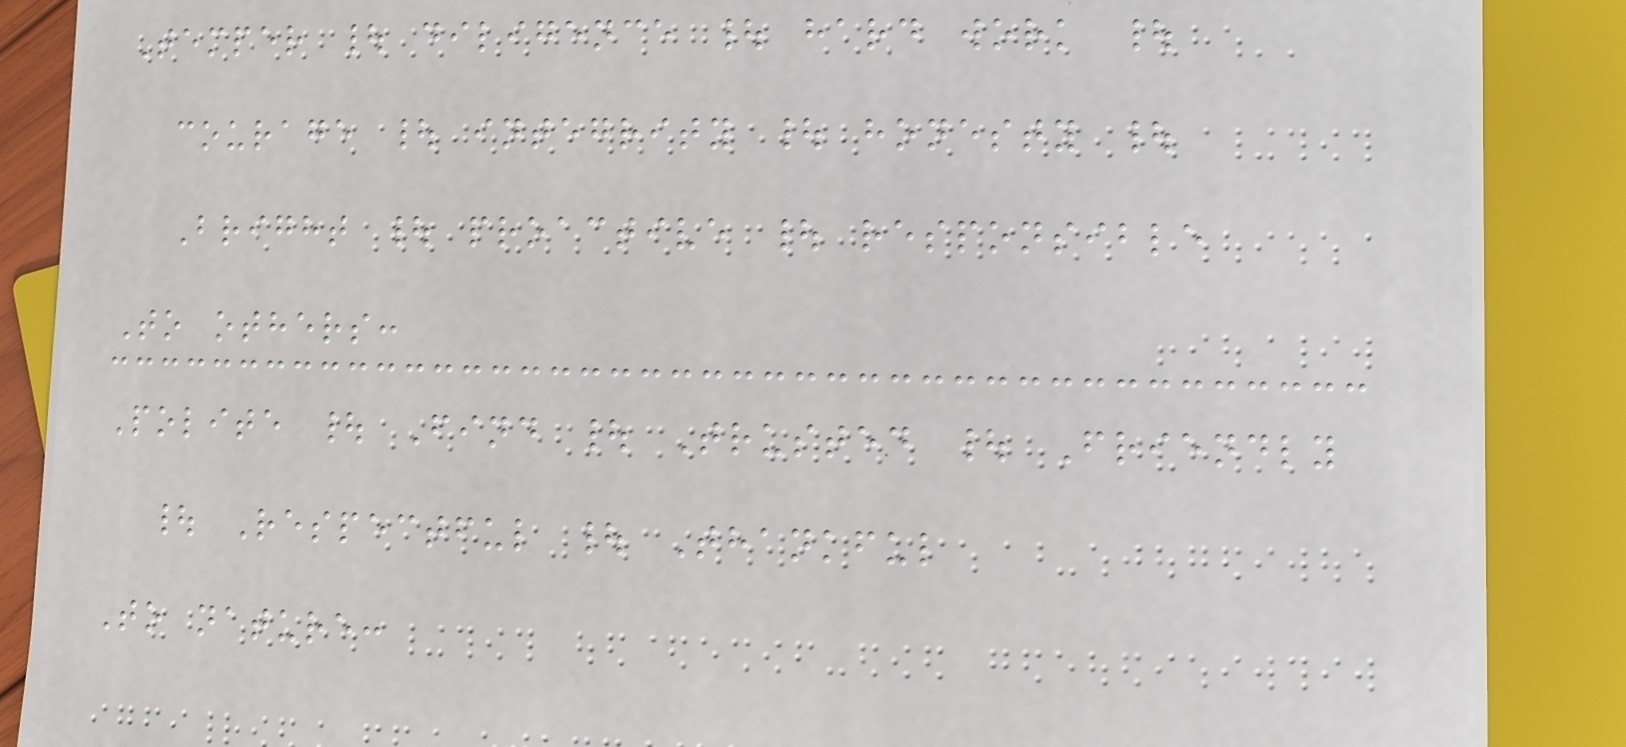Temper | diligence | hard work |
courage | integrity | honesty |
Bright | proactive | responsible
To others:
Polite | Find | Trusted | Friendly
| Respectful | Thankful
To nature:
